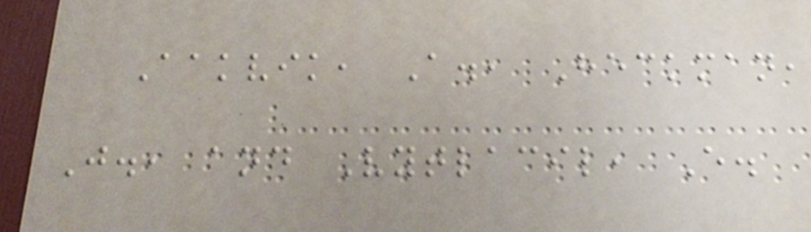Aakvik, A., Heckman,
J., and Vytlacil, E.
